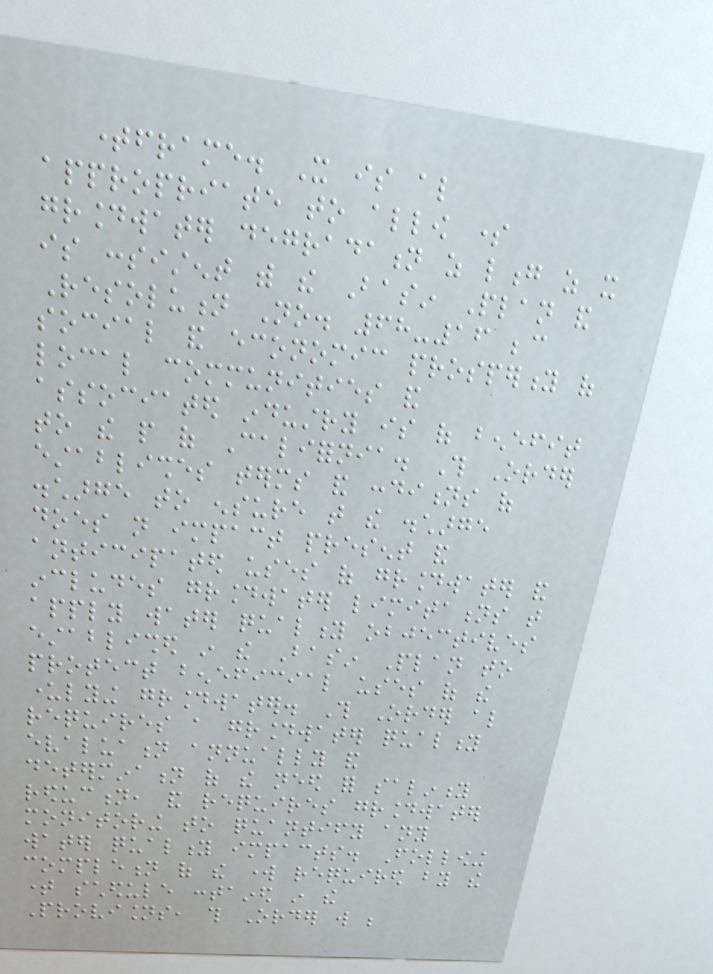timeframe. It is also
appropriate to allow some
groundwater degradation as long as it
is consistent with the Basin Plan and
Resolution No. 68-16 because
social and economic prosperity of
local communities and
associated industry is of benefit
to the people of California. This Order
establishes terms and conditions of
discharge to ensure that the discharge
does not impact present and
anticipated uses of groundwater and
includes groundwater limitations that
apply water quality objectives
established in the Basin Plan to
protect beneficial uses of the
underlying groundwater. This Order also
requires a groundwater quality
evaluation annually and
determination of the need for salinity
reduction, and requires groundwater
monitoring to quantify any
water quality impacts. Following
completion of the work required by the
time schedule contained in the
Provisions, this Order will be
